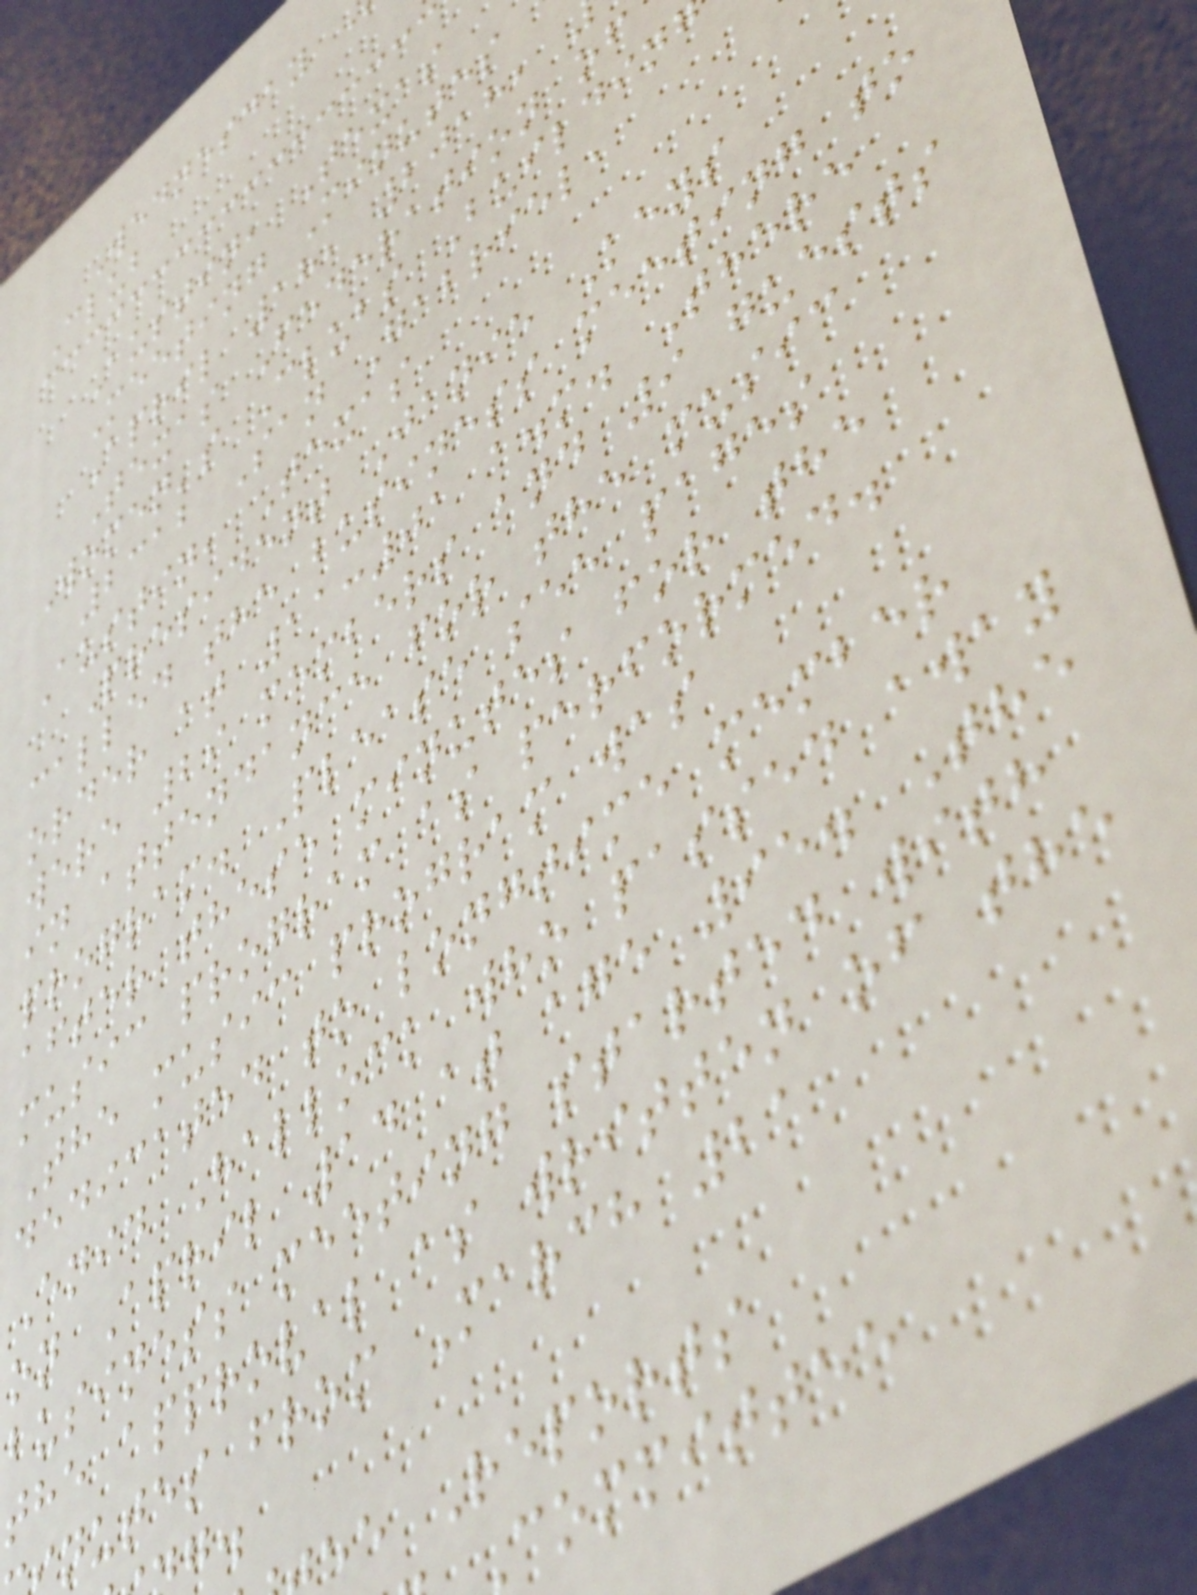Wednesday
Club
Austin, Texas
Meeting Minutes
April 18, 2018,
Texas Federation of
Women's Clubs Buildin
2312 San Gabriel,
Austin, Texas
President Janie Keys
called the business meeting to
order at 11:01 a.m. There
were 29 members and 9 guests
in attendance for the music
program. Please see pages
after these minutes for the
music program as performed.
The music program was
dedicated to longtime member
Enid Hallock who passed away
on April 14 at age 95. The
business meeting started with
the approval as written of the
nutes from March 21
ee Reports
committee
